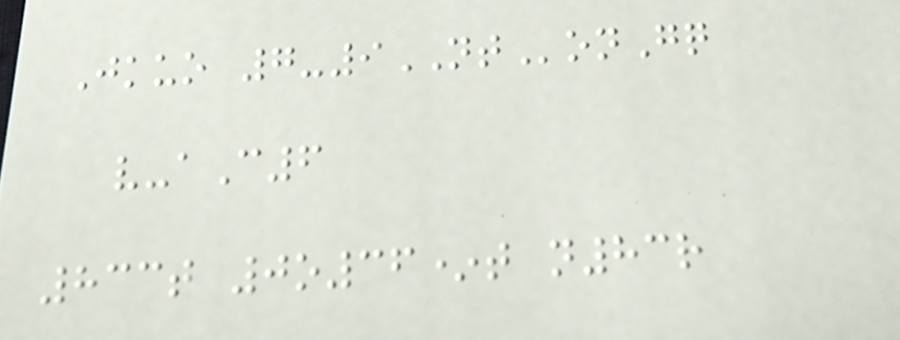Jkuo 7-9NTonGq
v-aC6
833t 0o36*t n83r
